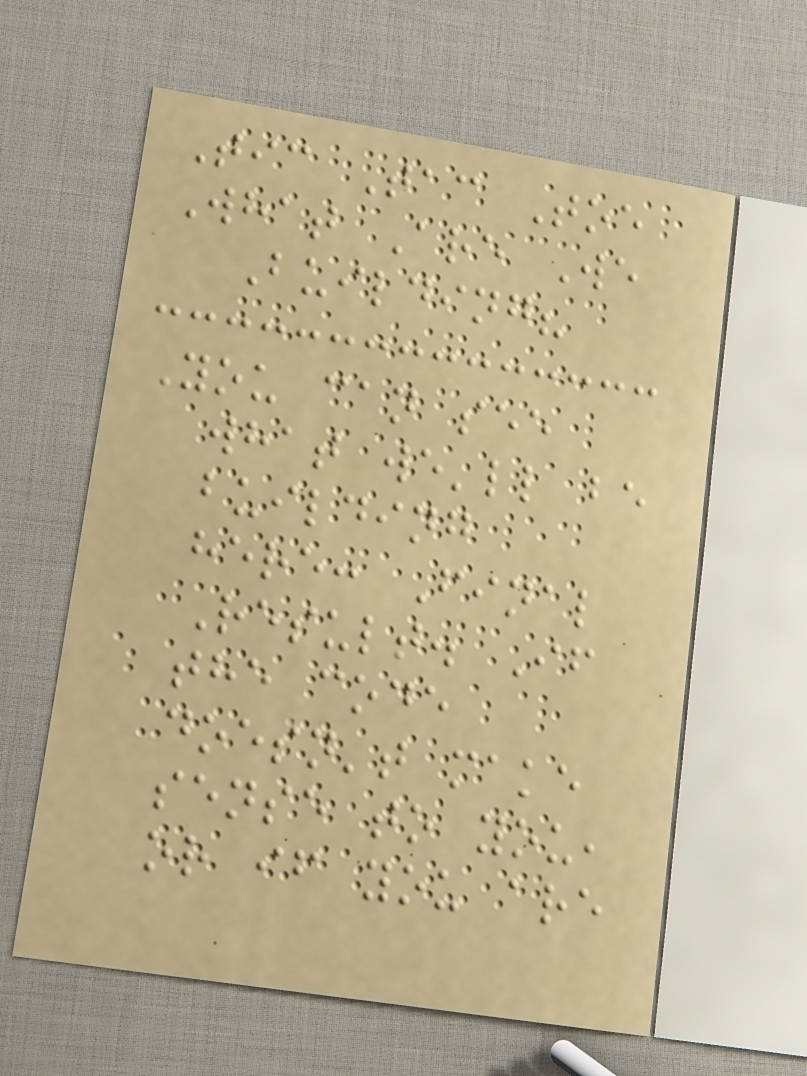Tic Tac Toe
What Are We
Building?
You can see
what we'll be
building
here: Final
Result. If
the code
doesn't make
sense to you,
or if you are
